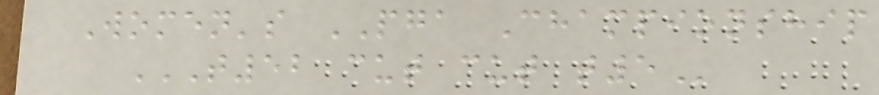Women's PGA Championship
T52 CUT CUT T5
